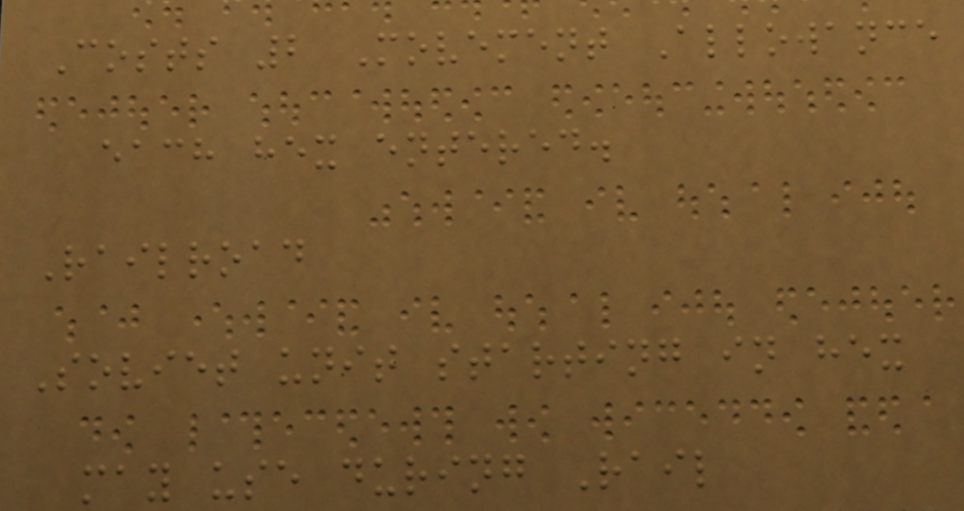Costs 2 Movement Allowance
each hex entered.
Railroad
Soviet unit starting in hex
may use during Rail
